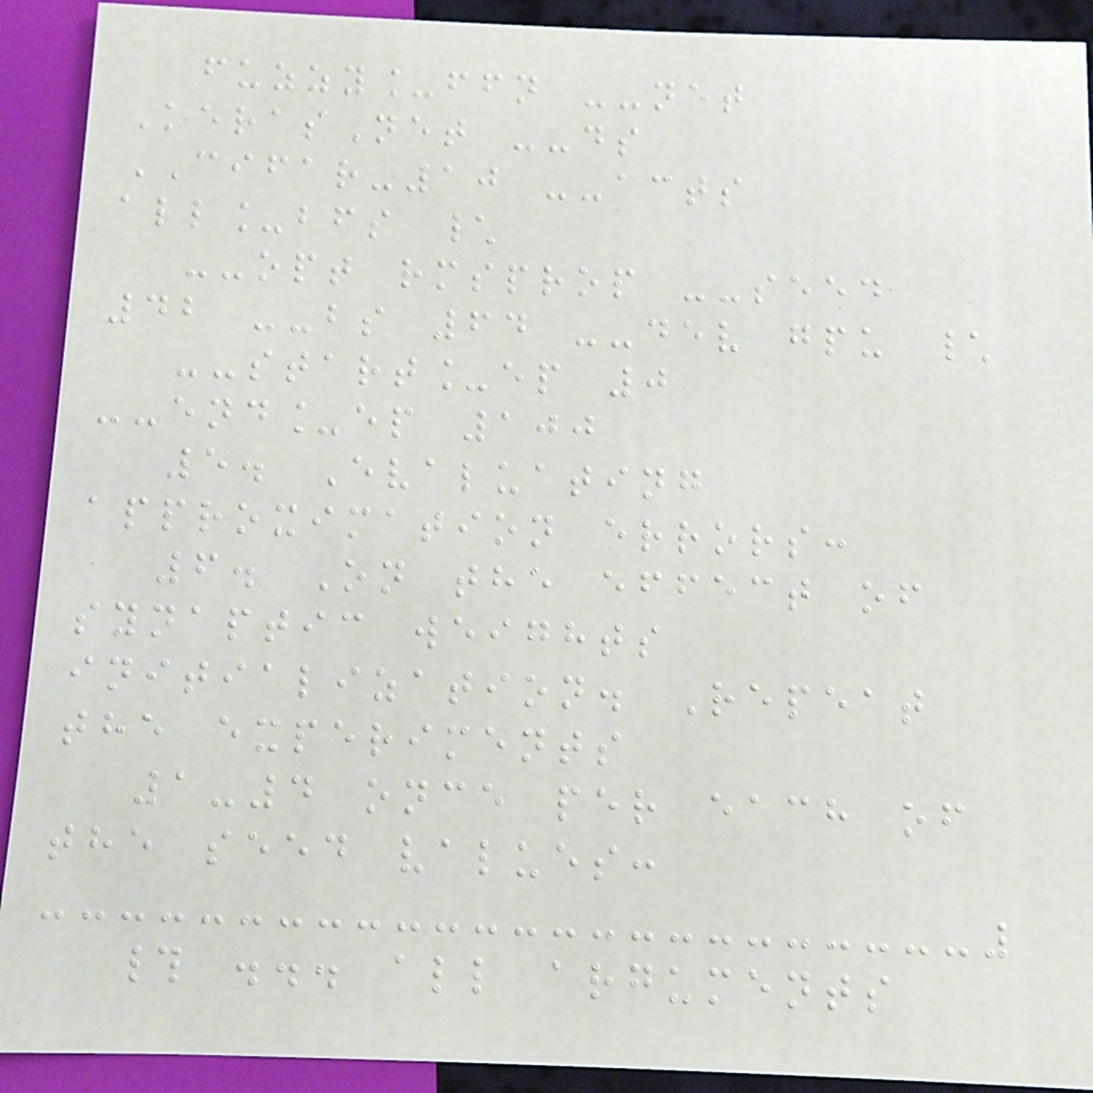fuzzy_ffn --net
KerasNet --ds
CIFAR-10 --acts
all_bfs \
--opt rmsprop --seed
42 --bs 64 --dev gpu \
--start_ep 0
--end_ep 100
5. Evaluating
approximation errors:
6. On the effect of
synaptic weights
initialization. Repeat
the experiments
1-4 once per each of
the seed values:
# ... all arguments
